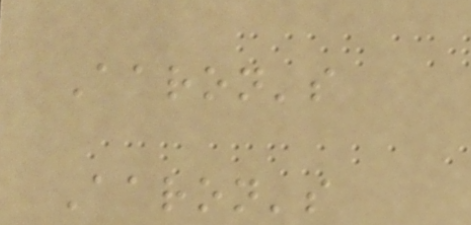Aaron's
Aaron's
